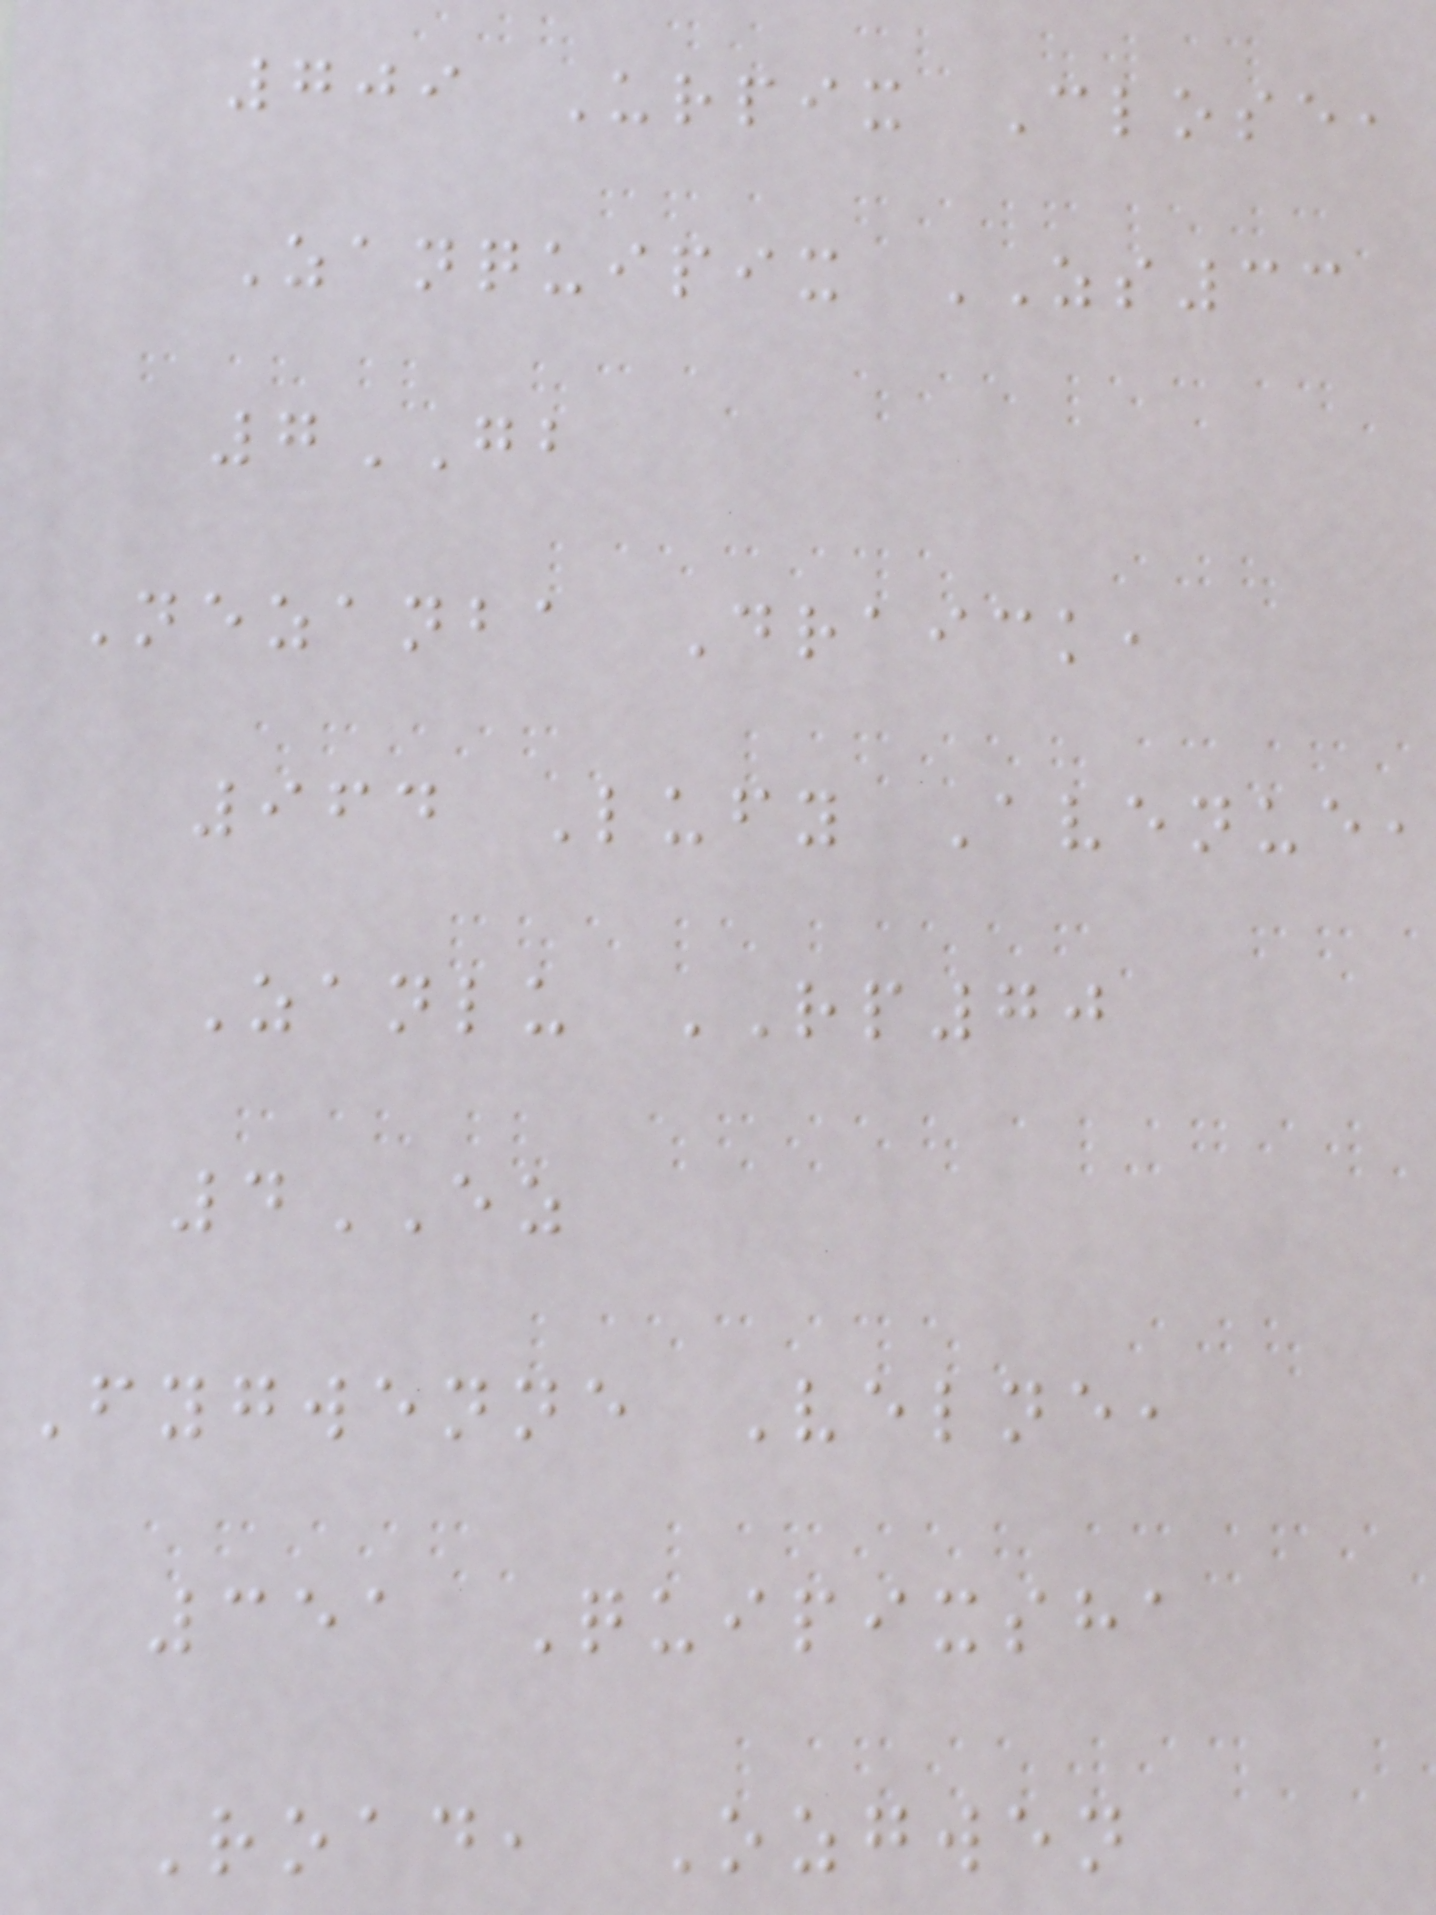709 Urpix Close,
Zanquipix ZS33
7GB
Nezanba Draick,
964 Lufy Avenue,
Zanlu RP70
4EZ
Fygwenne Velne,
351 Quipixsha
Road, Ozgwen
